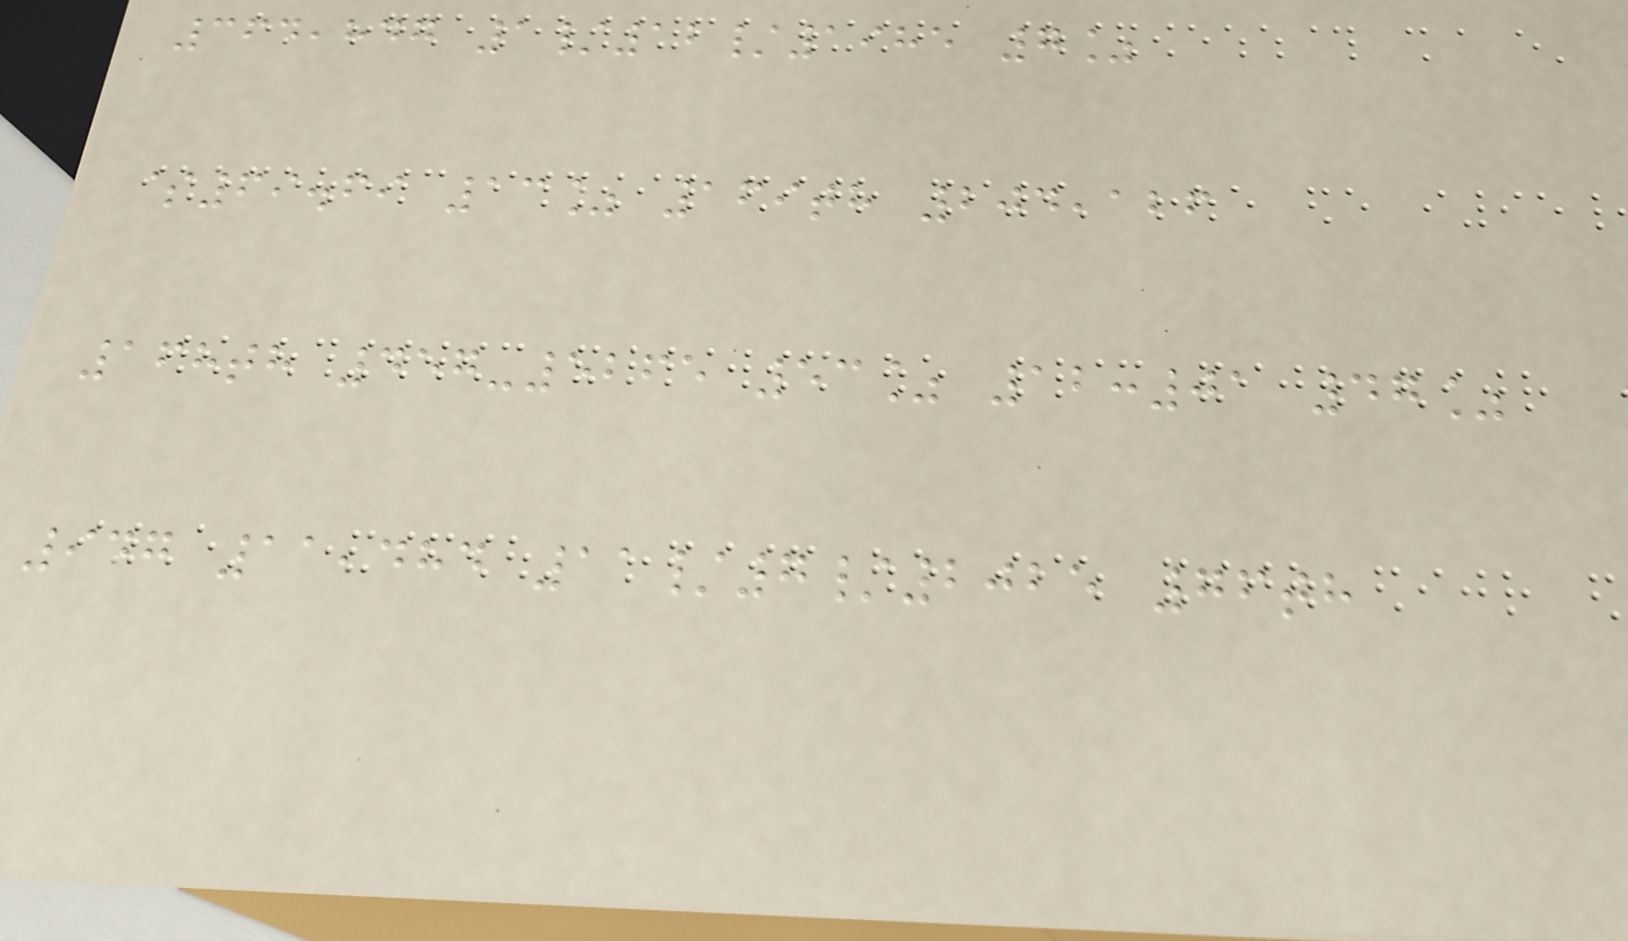364,847 1/12/1985 7%
$69.69 13% 169th 204,126
168th 457-5265 53% 12:01 47%
947 11,484 11/7/2025 76th
